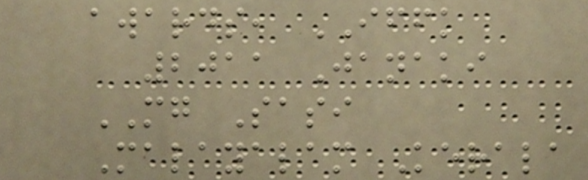awards, IFFK
2011 Janaki
MG Sasi
Malayalam Kerala
